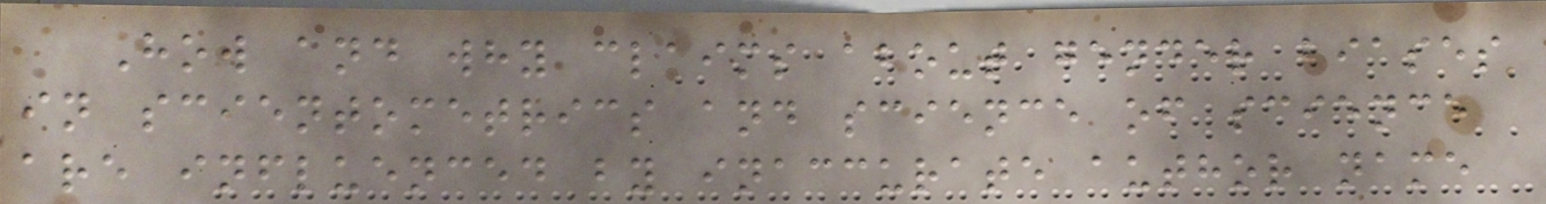How and why claims about gender biases
in scientometrics and science of science
are influenced by inaccurate author name
